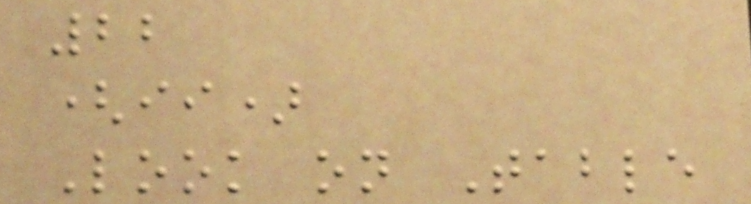22
(ii)
Look on Table
